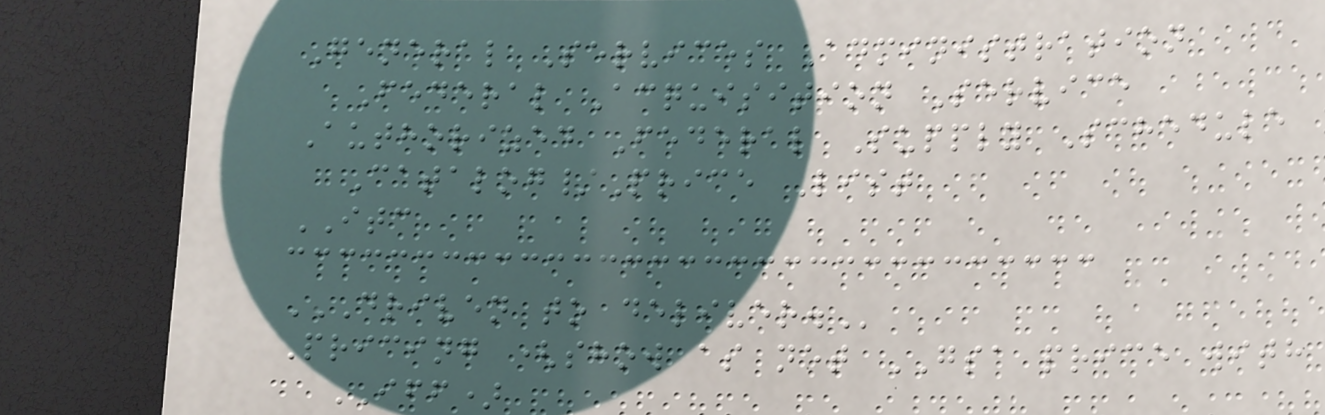General Services Administration
Federal Acquisition Service
Authorized Federal Supply Schedule
Catalog/Price List
ITC
DRIVEN TO DELIVER.
Pricing (show as net GSA price with
IFF)
